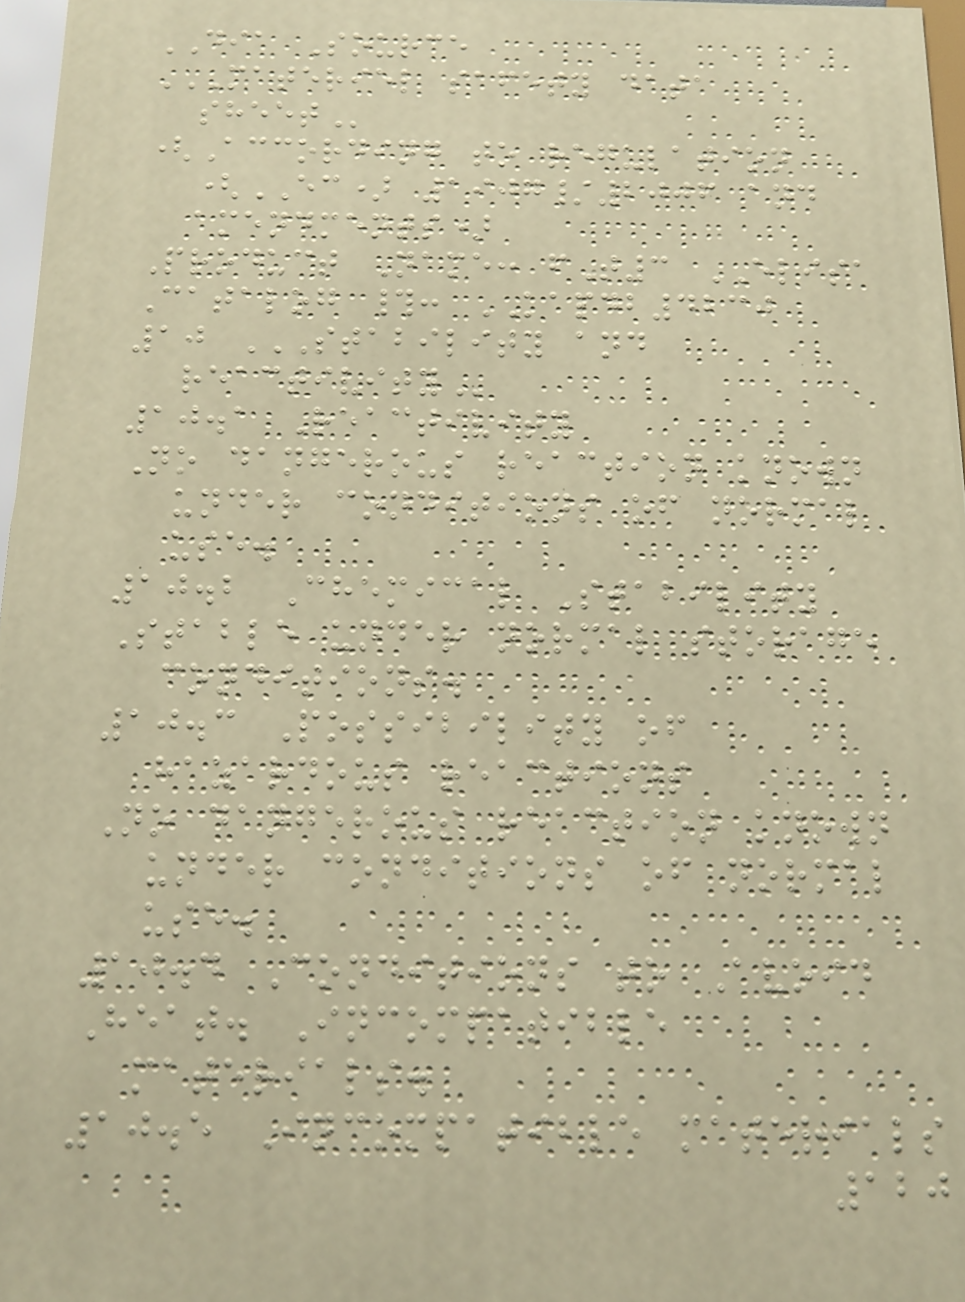DIA Source
MATERIEL SAFETY DATA
SHEET
(According to regulation
(EC) 1907/2006 and
amendments)
Product Name: fT3 ELISA
Catalog #: KAPDB4230
10 STABILITY AND
REACTIVITY
10.1 Reactivity
No dangerous reaction known
under conditions of normal
use.
10.2 Chemical Stability
Stable under normal storage
conditions.
10.3 Possibility of
hazardous reactions
No dangerous reaction known
under conditions of normal
use.
10.4 Conditions to Avoid
Heat. Incompatible
materials.
10.5 Incompatible materials
120
